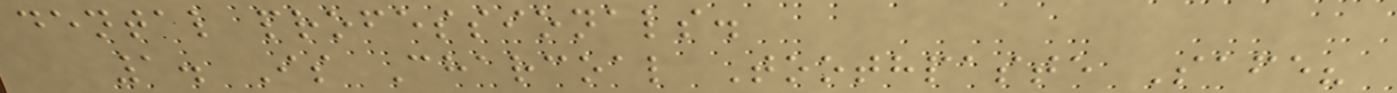dental professionals.
1. Is Charcoal Toothpaste Safe?
